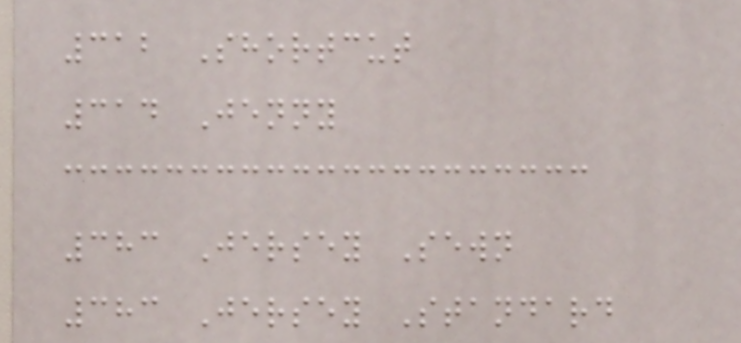312 Shortcut
314 Jenny
383 Jersey Sewn
383 Jersey Standard
